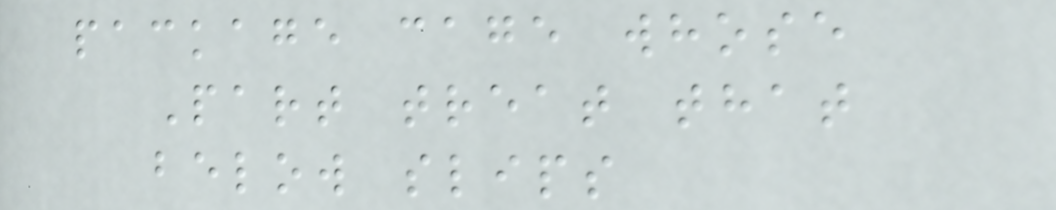package cage whose
Part treat that
below slips
